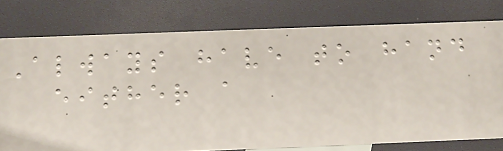Always have to hand
either a
